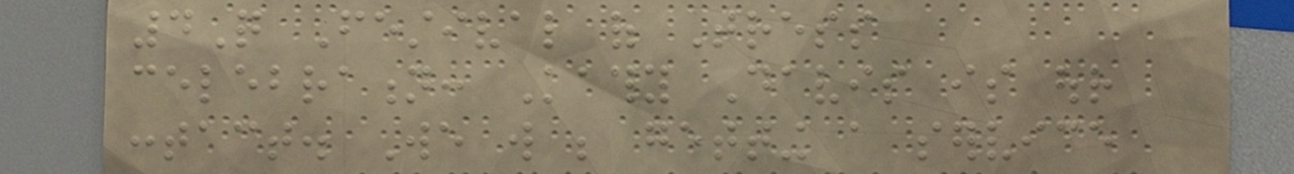4Q Festival of Tress
celebration: Kathy Davis is our
contact. We will be getting a service
